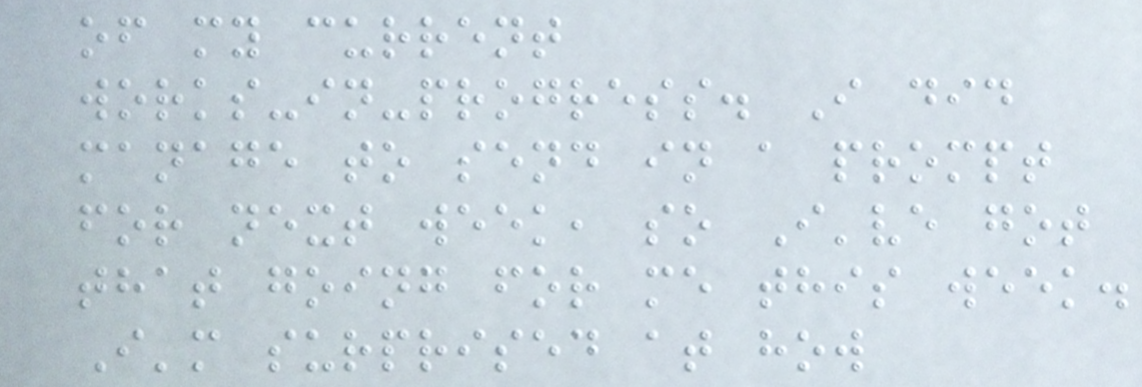of my current
works-in-progress. I did
manage to send in a prompt
for next week, so I've got
that going for me this week.
I'm surprised at how
